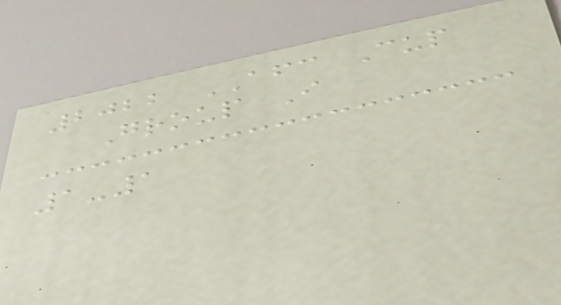2022 AFC Cup
Group I
1-1
